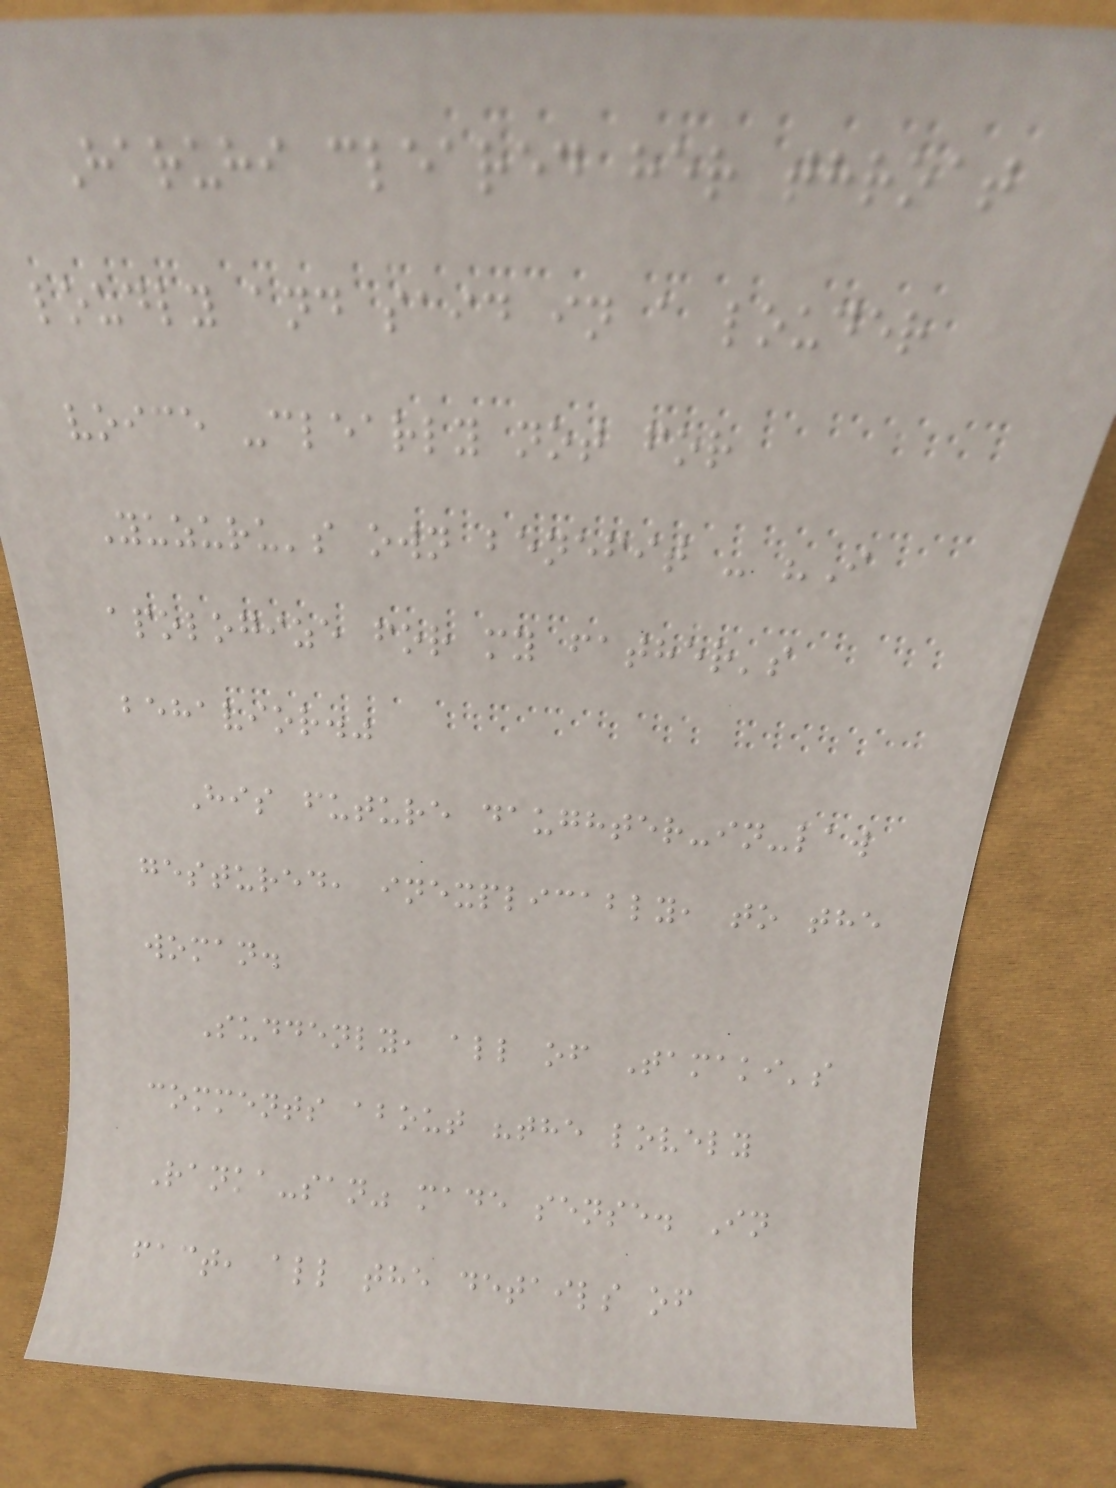Haruhi cleared her throat
loudly and said in a louder
voice -clearly not for
Yuzuru's own benefit - "I
apologize for my father's
behavior."
His future daughter-in-law
gestured, inexplicably, to the
woman.
Suddenly, all of Tamaki's
comments about "the lovely
Ranka-san" made sense. In
fact, all the details of
